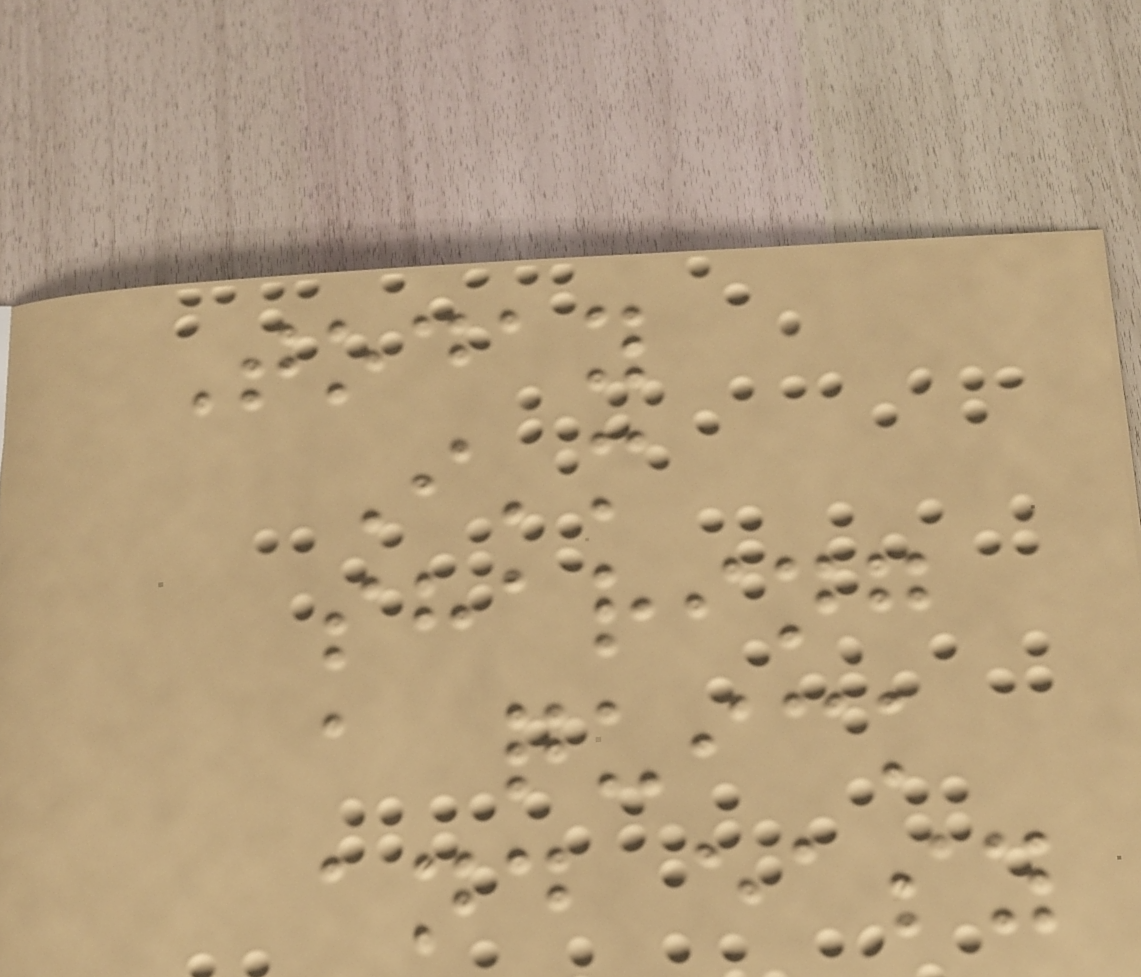Today
I'm
sharing
a quick
and easy
